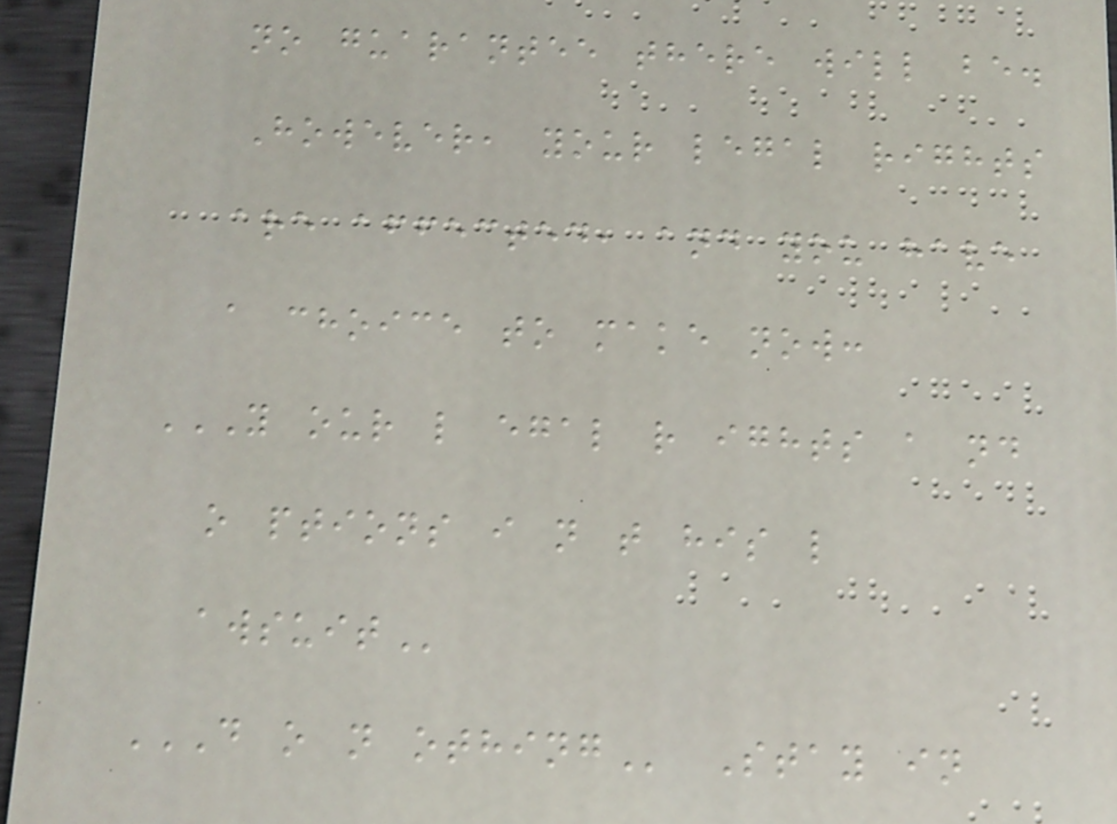no guarantee there will be.
However, your legal rights
are affected, and you have
a choice to make now:
Y OUR L EGAL R IGHTS A ND
O PTIONS I N T HIS L
AWSUIT
D O N OTHING Stay in
